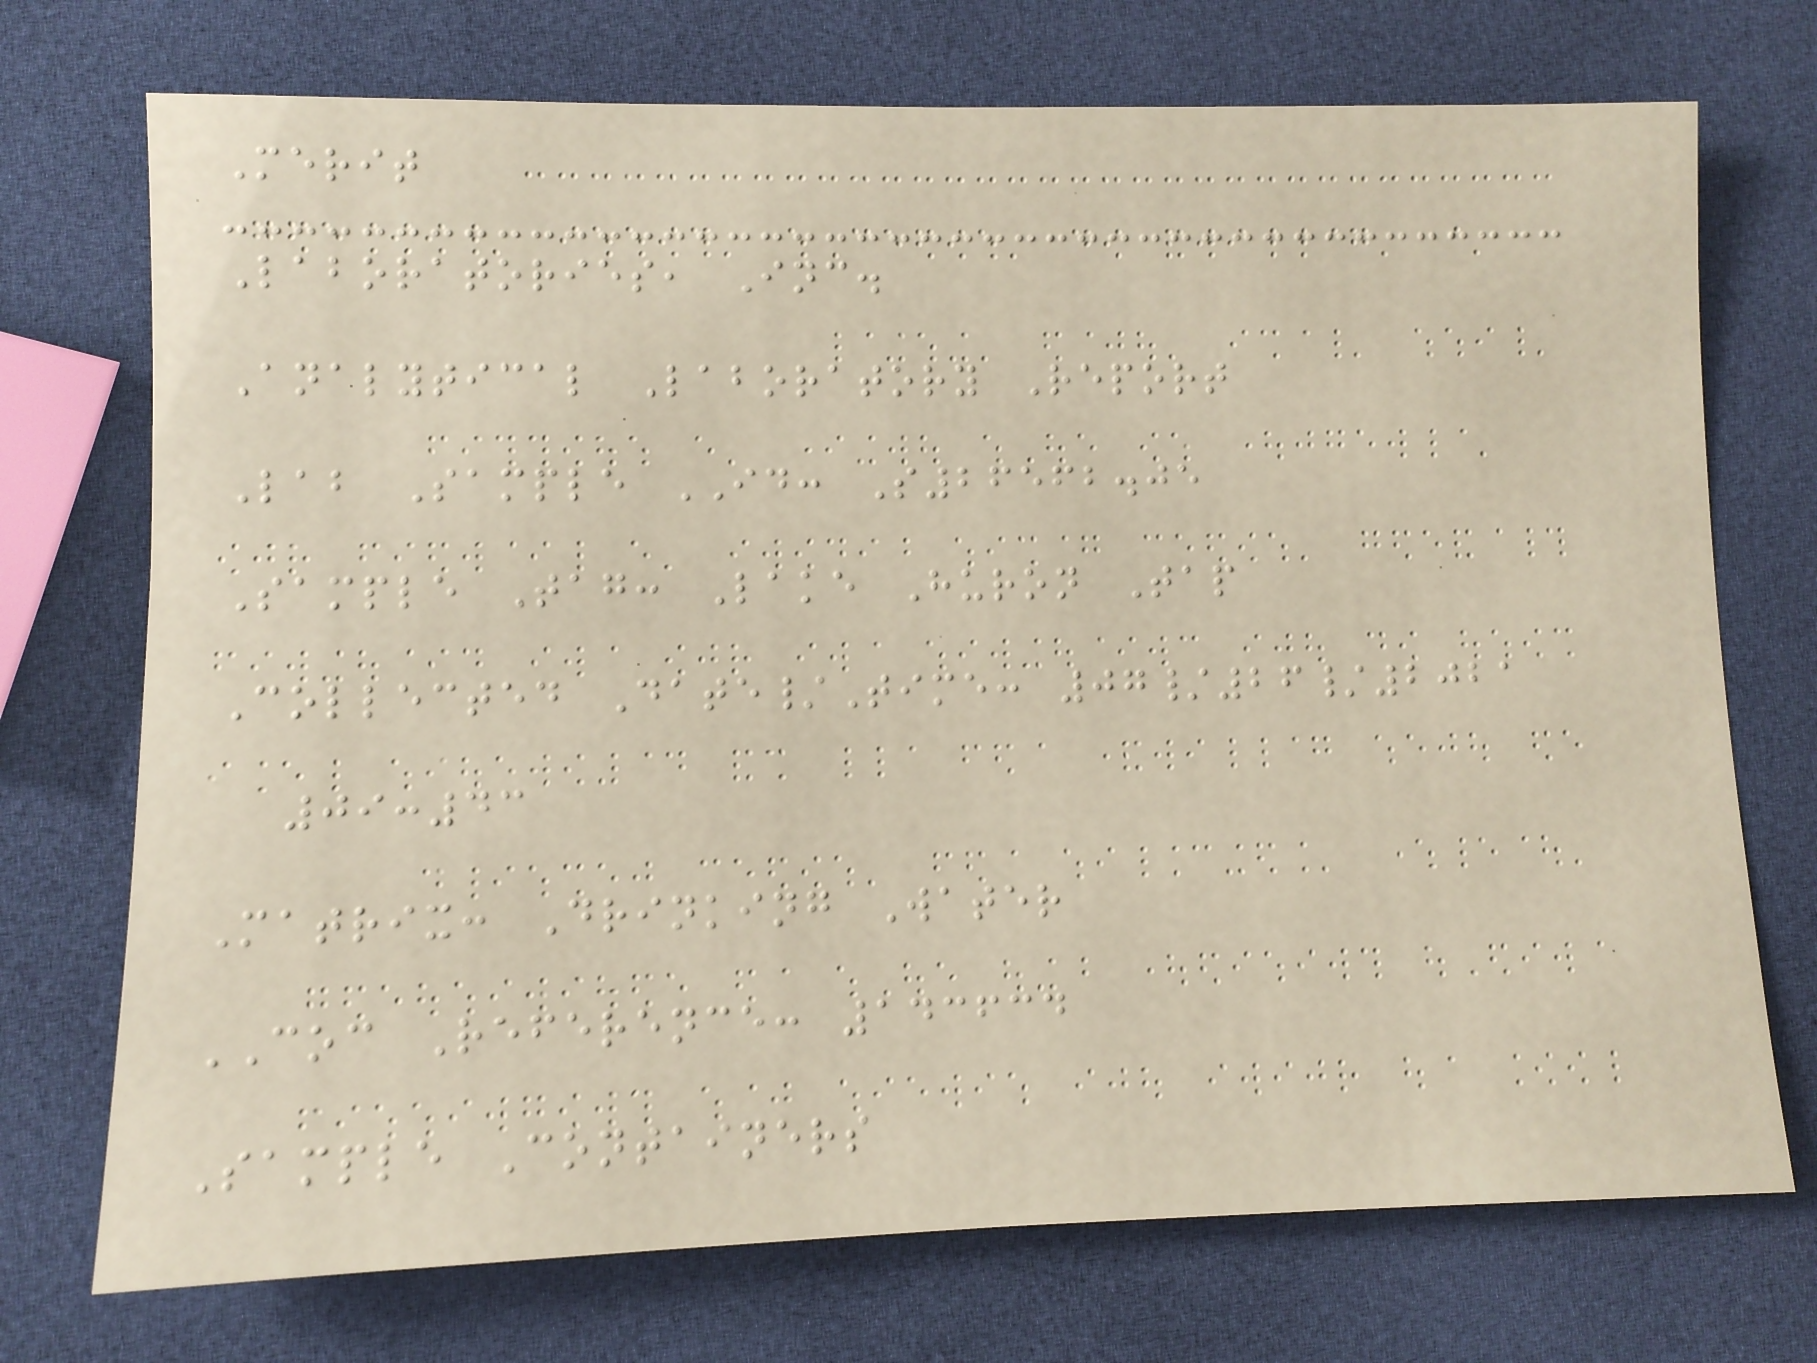Merit
Laboratories, Inc.
Analytical Laboratory Report
Lab Sample ID: S26562.05
Sample Tag: Lake Huron Tap
Collected Date/Time: 07/26/2021
09:43
Matrix: Drinking Water
COC Reference: 143634
Sample Containers
